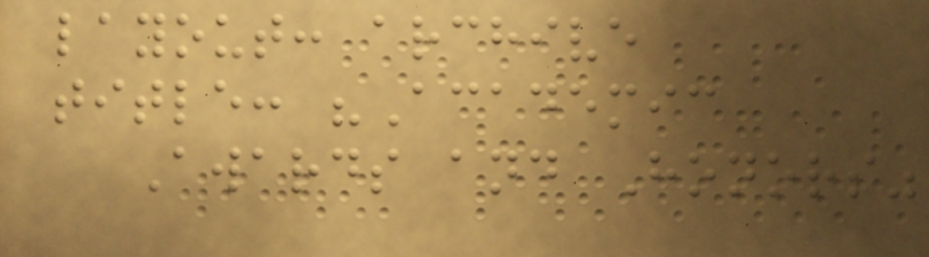layout: archive
title: "Academic
Awards and Honors"
